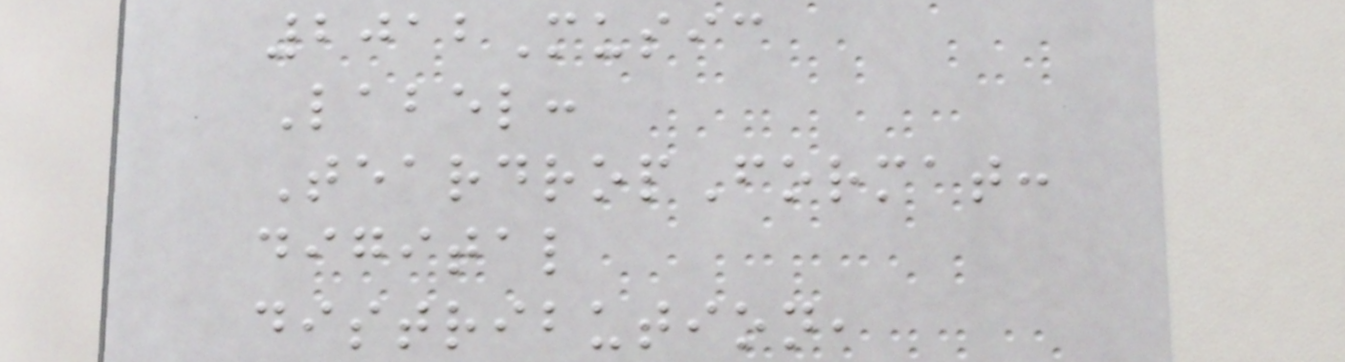2012Music
Label:
TeardropFormat:
digital
distribution,
